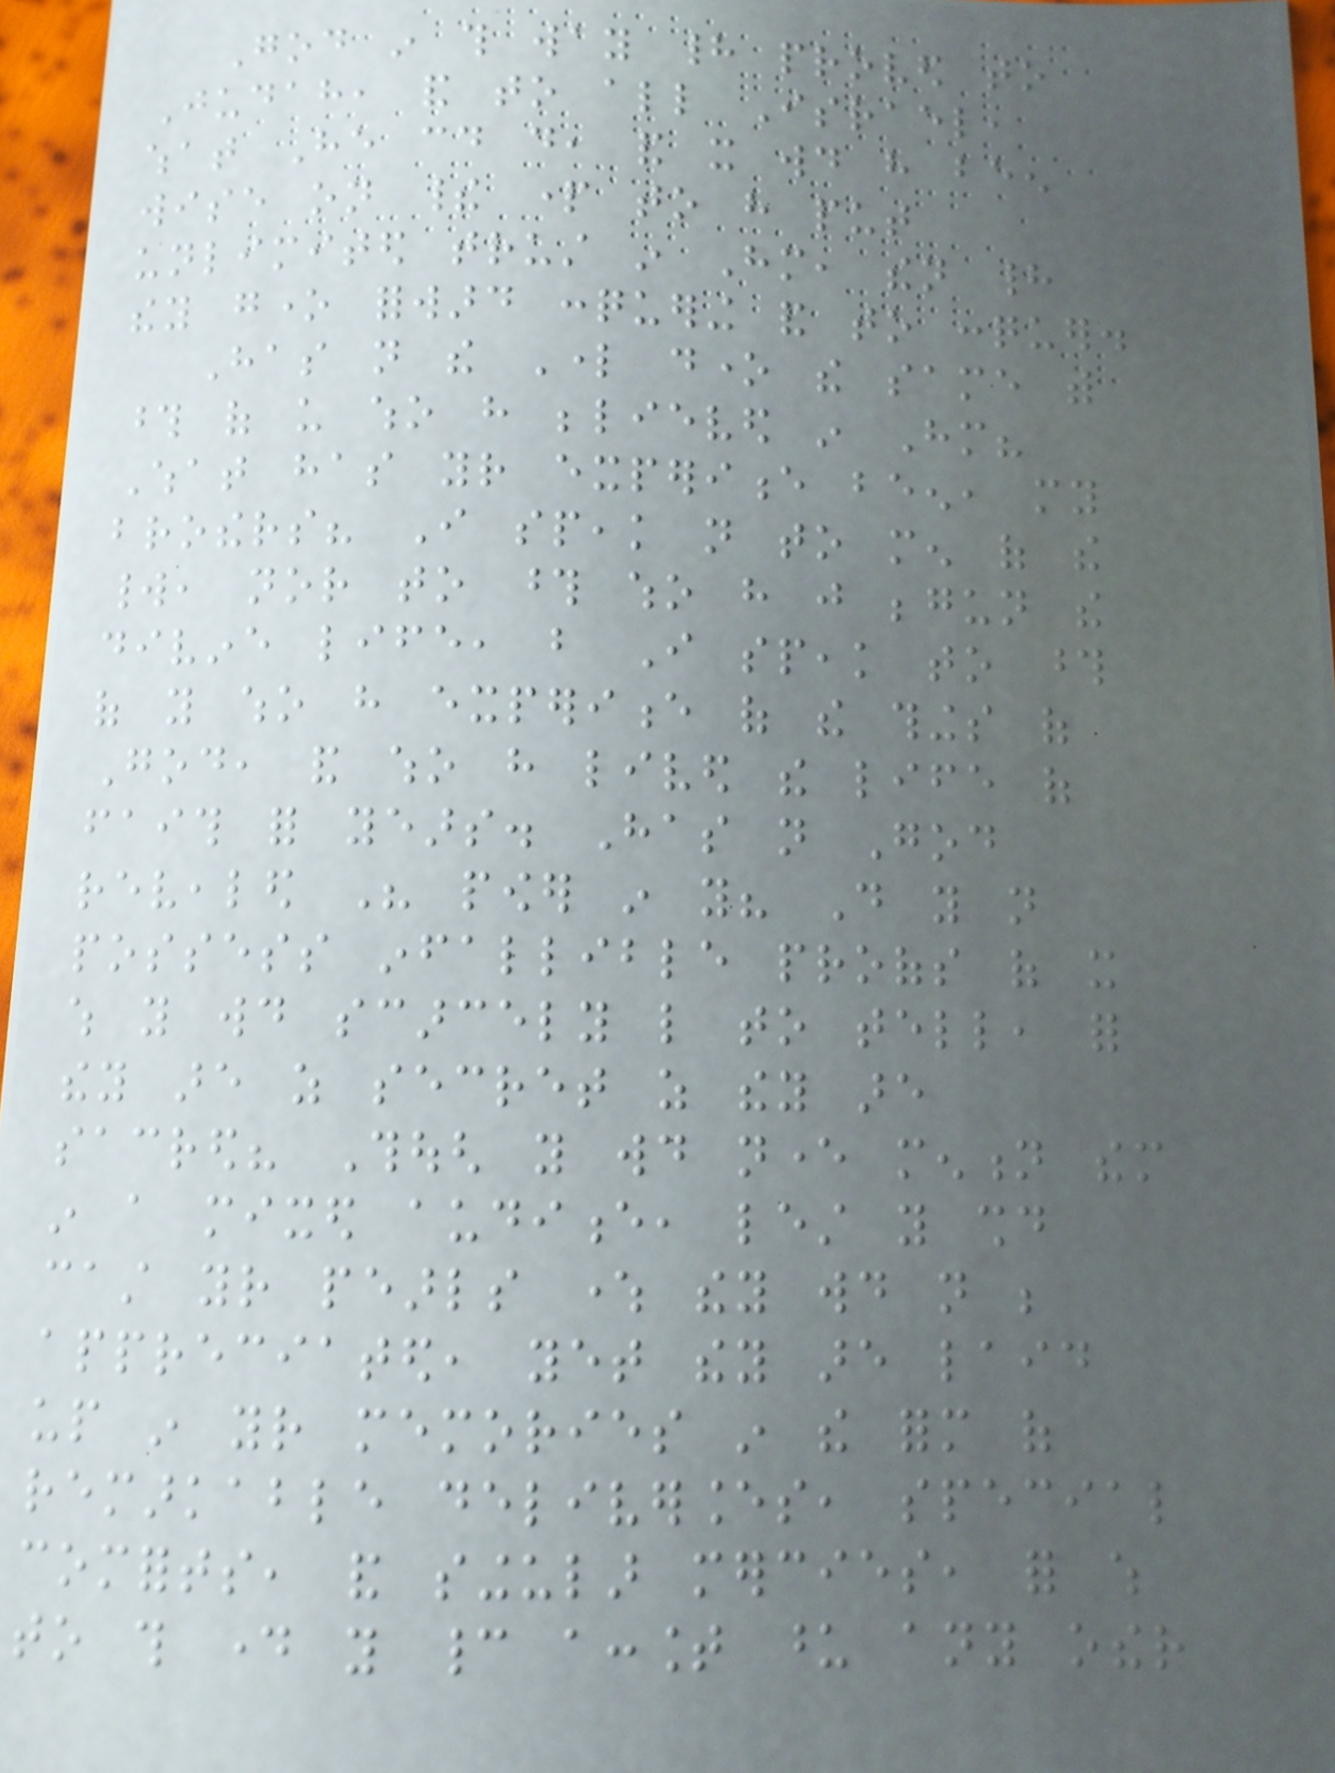God in this way had proved to
Judah, and to all Israel,
what He could do, and it would have been
wise on their part to have put
unlimited trust in Him, then had
they gone forward conquering and to conquer.
Has not the Lord done the same with
those of us who have believed in Him?
What has your experience been, my
brothers? I speak not to men of the
world, nor to those who have just begun the
divine life, but I speak to those
of you who have experience of the things of
God, and who have lived the life of
faith for years. Has not God
revealed His power in you? Do you not
possess infallible proofs of it
which you would scarcely like to tell, for
they are as secret as they are
sacred? Though you would never mention them
in a mixed audience, lest you should
cast your pearls where they would not be
appreciated, yet they are laid
up in your memories in the form of
remarkable deliverances, special
comforts, and singular mercies, for which
to this day you cannot account upon any other
